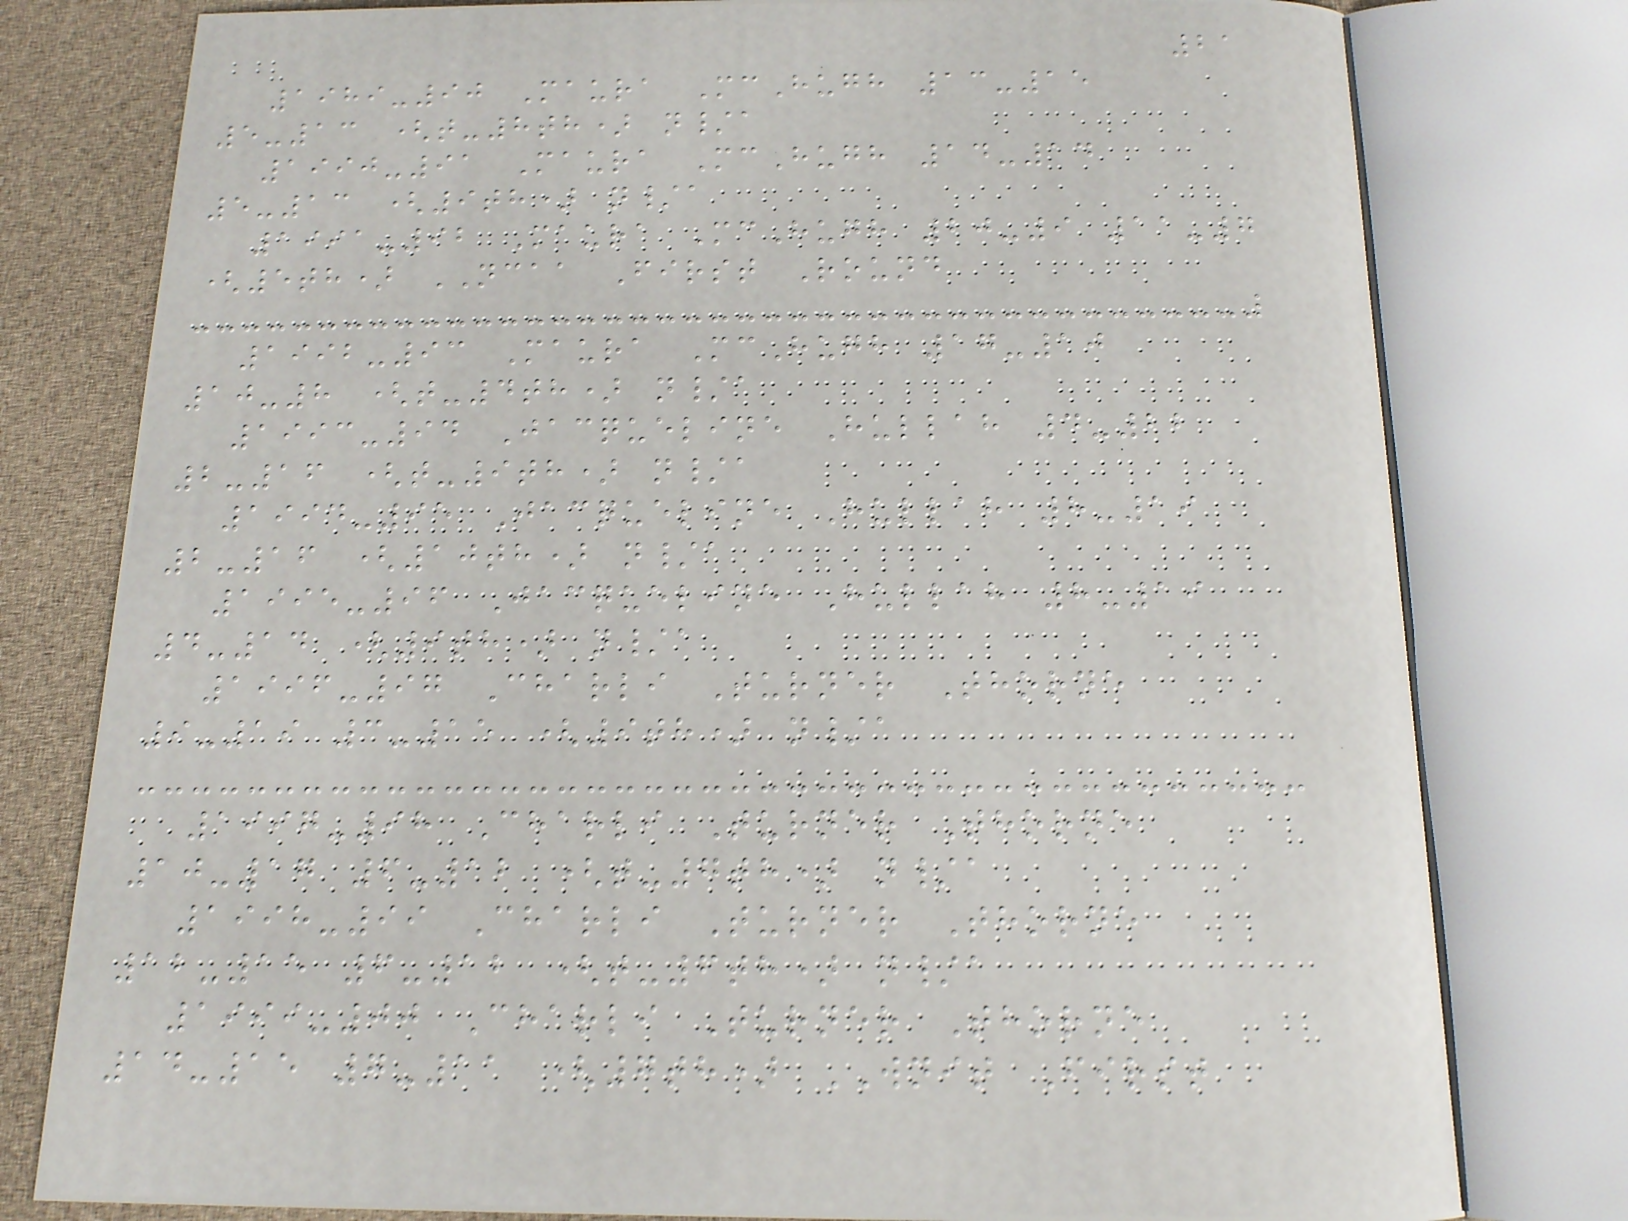21
1989-90 Maura McHugh 13-15
5-13 (t-8th) n/a
1990-91 Maura McHugh 14-14
5-13 (9th) n/a
1991-92 Maura McHugh 20-9 11-7
(5th) NCAA First Round
1992-93 Maura McHugh 17-10
10-8 (t-4th) n/a
1993-94 Jacqueline Hullah 4-22
2-16 (t-9th) n/a
1994-95 Jacqueline Hullah 8-19
2-16 (10th) n/a
1995-96 Jacqueline Hullah 8-19
4-14 (9th) n/a
1996-97 Charli Turner Thorne
9-19 3-15 (9th) n/a
1997-98 Charli Turner Thorne
10-17 6-12 (t-7th) n/a
1998-99 Charli Turner Thorne
12-15 6-12 (t-6th) n/a
1999-00 Charli Turner Thorne
14-15 7-11 (7th) WNIT First
